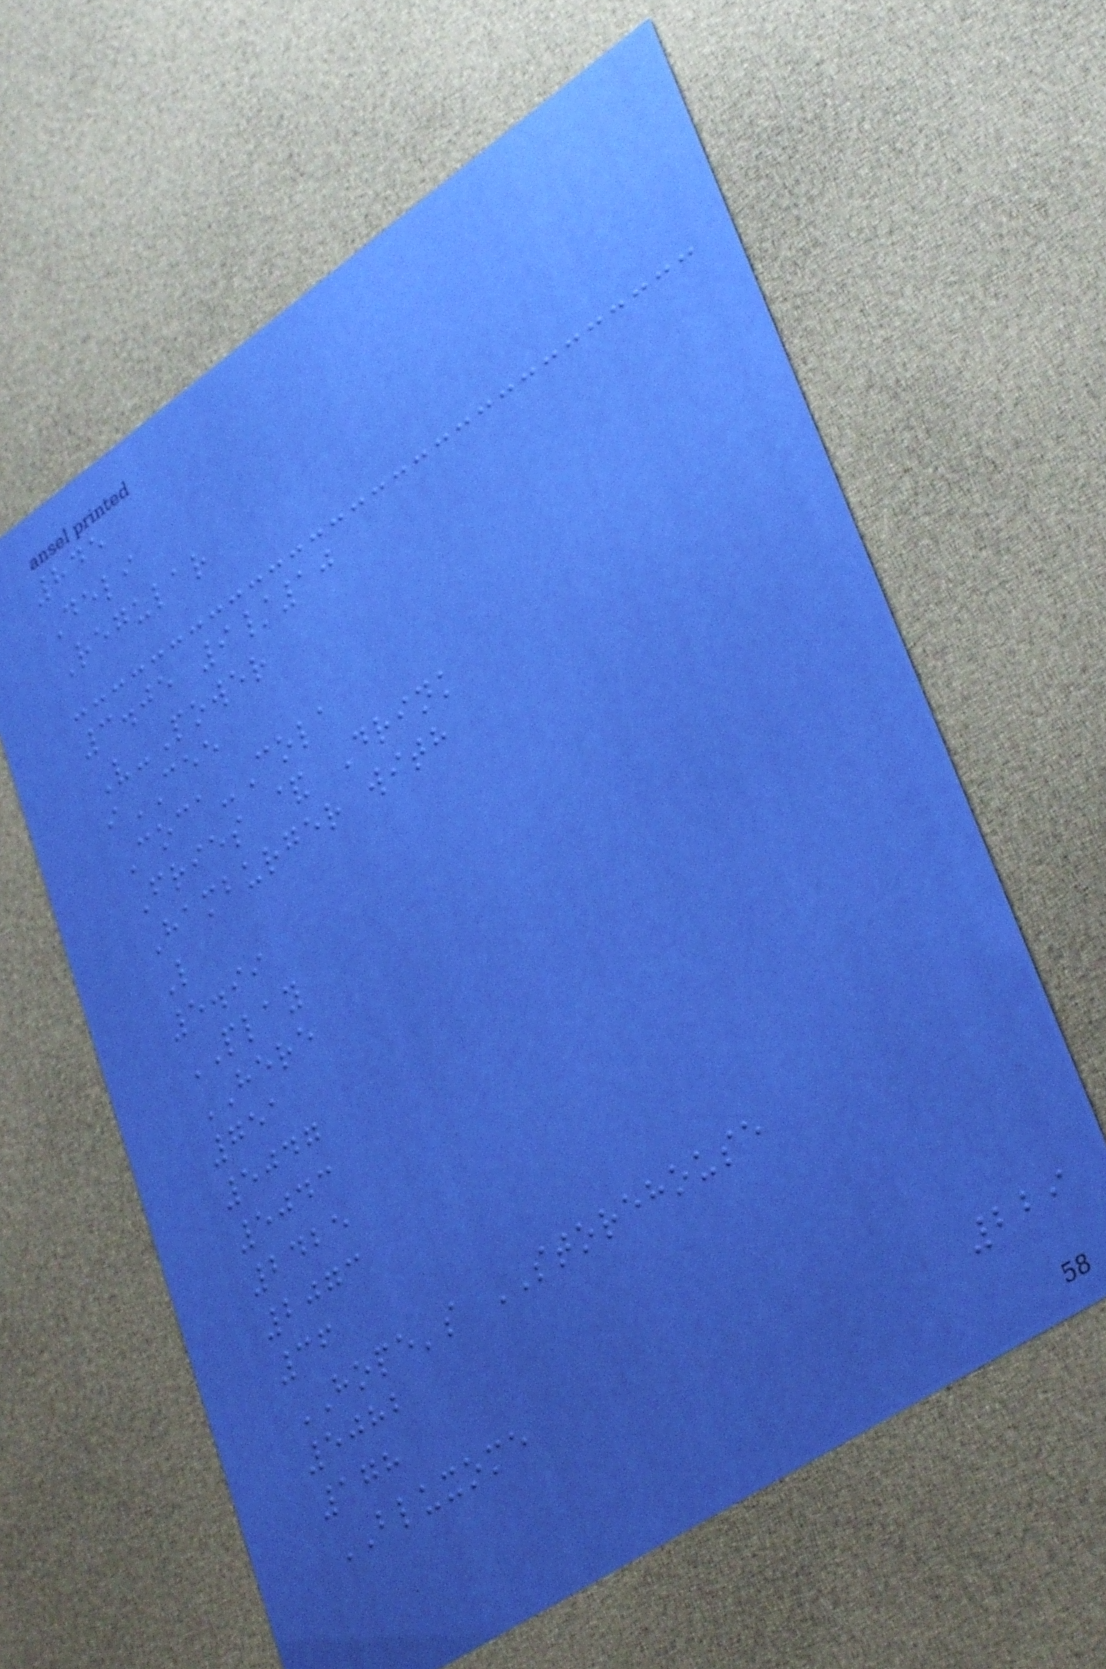845
Deli
Regular
3.05 9/10
V-Power
iCEE
Coca-Cola
Fries & Drink
Hamburger with
L
5.99
PLAY
HERE
751
5047
5043
2425
2073
36
HOPE's STOREHOUSE
5082
178
BLUXOME
229
